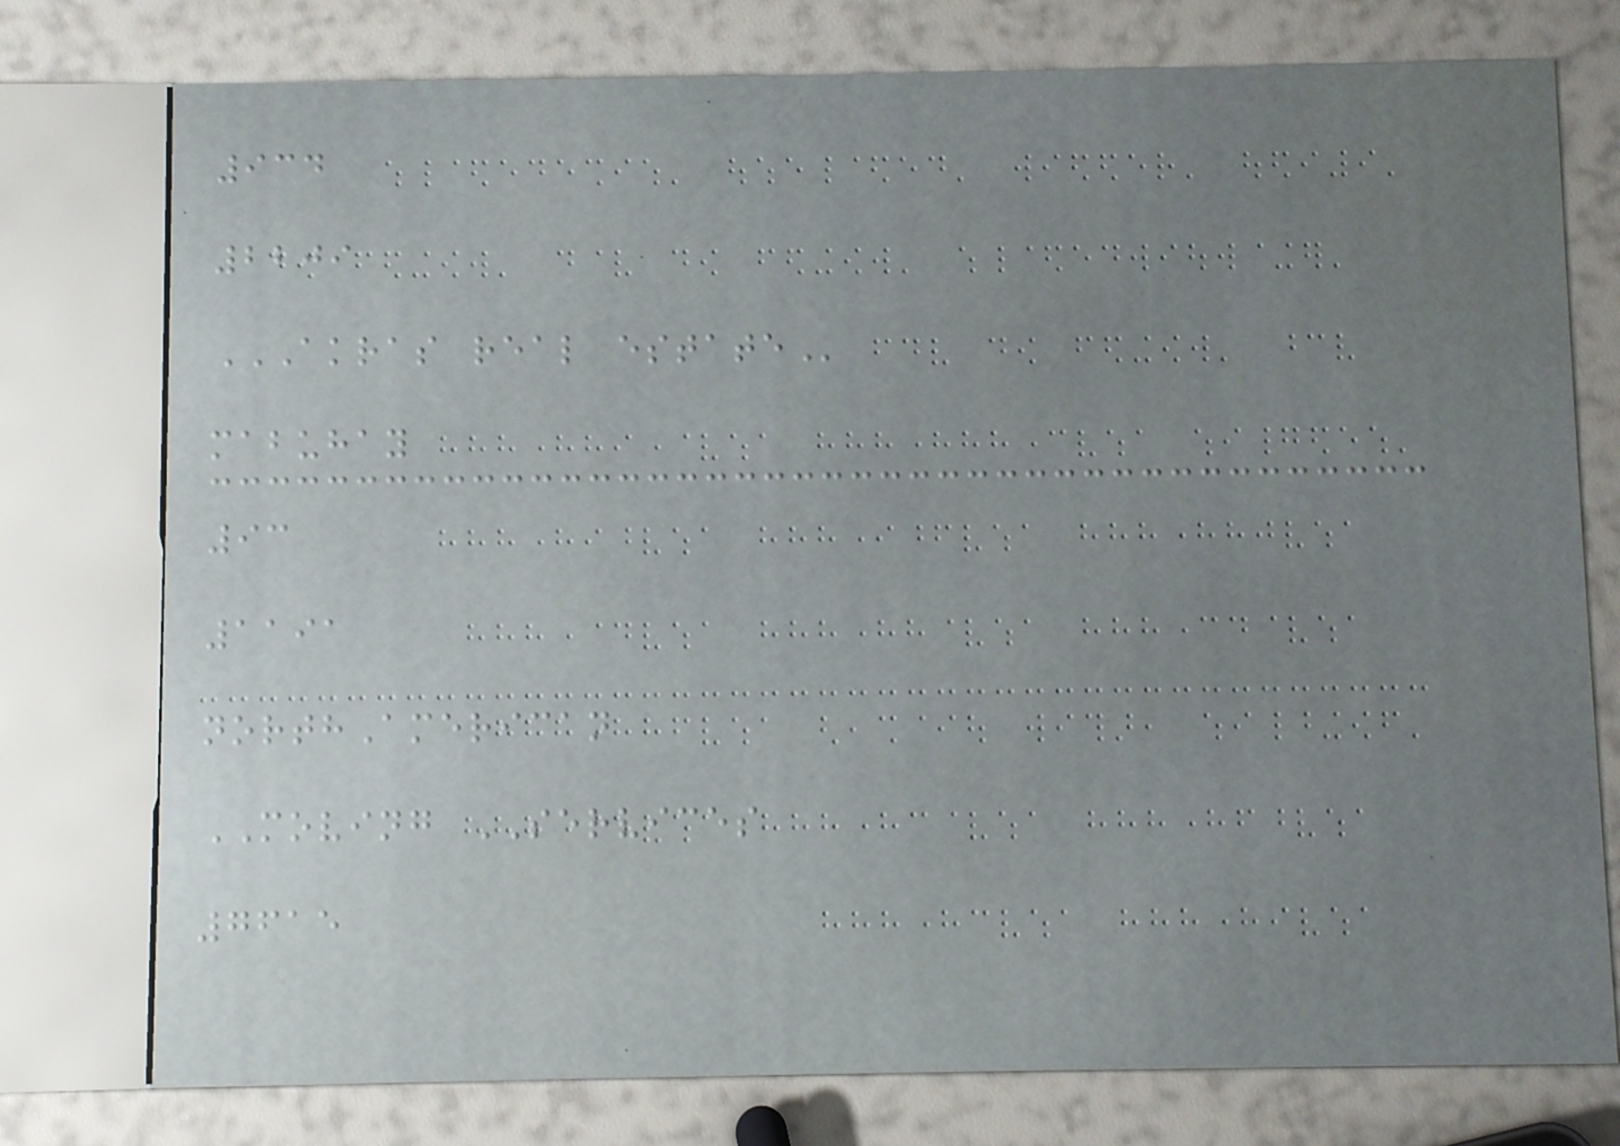934
2209
AKRAS REAL ESTATE
mabuhay
93
1191
northAmerican
MOVING SERVICES
7615
